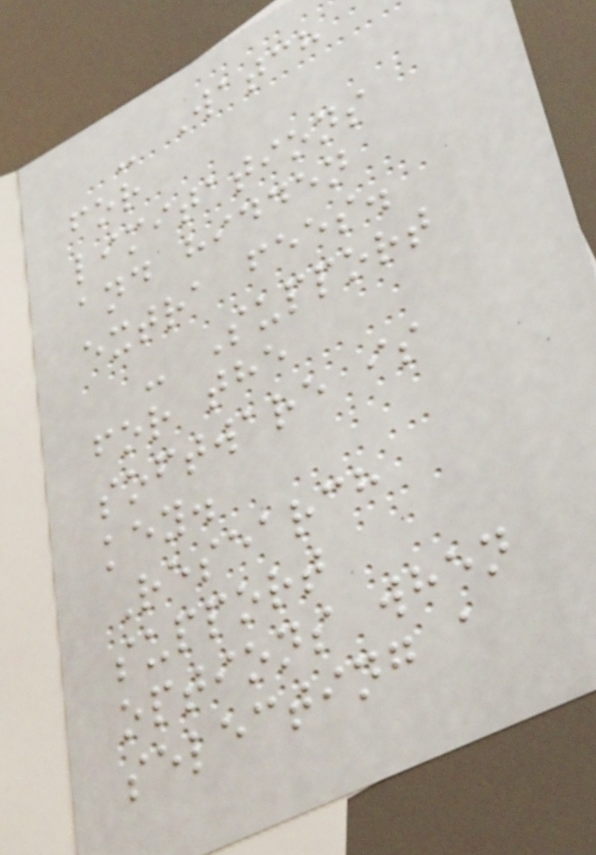- Watch
for
limitations
and hidden
extra fees.
- Support
for the
software is
key.
Research
support
options when
selecting a
